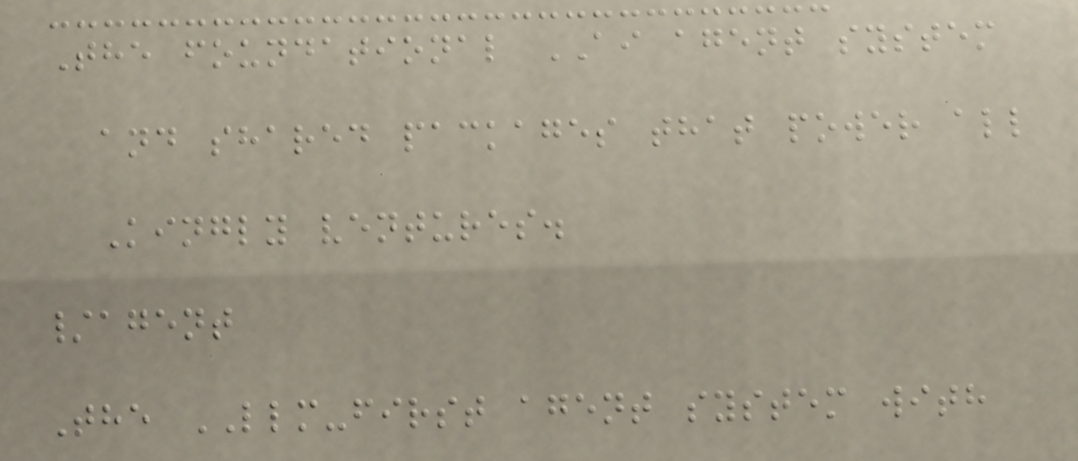The foundational AI agent system
and shared packages that power all
Kingly ventures.
/agent
The LLM-first agent system with
